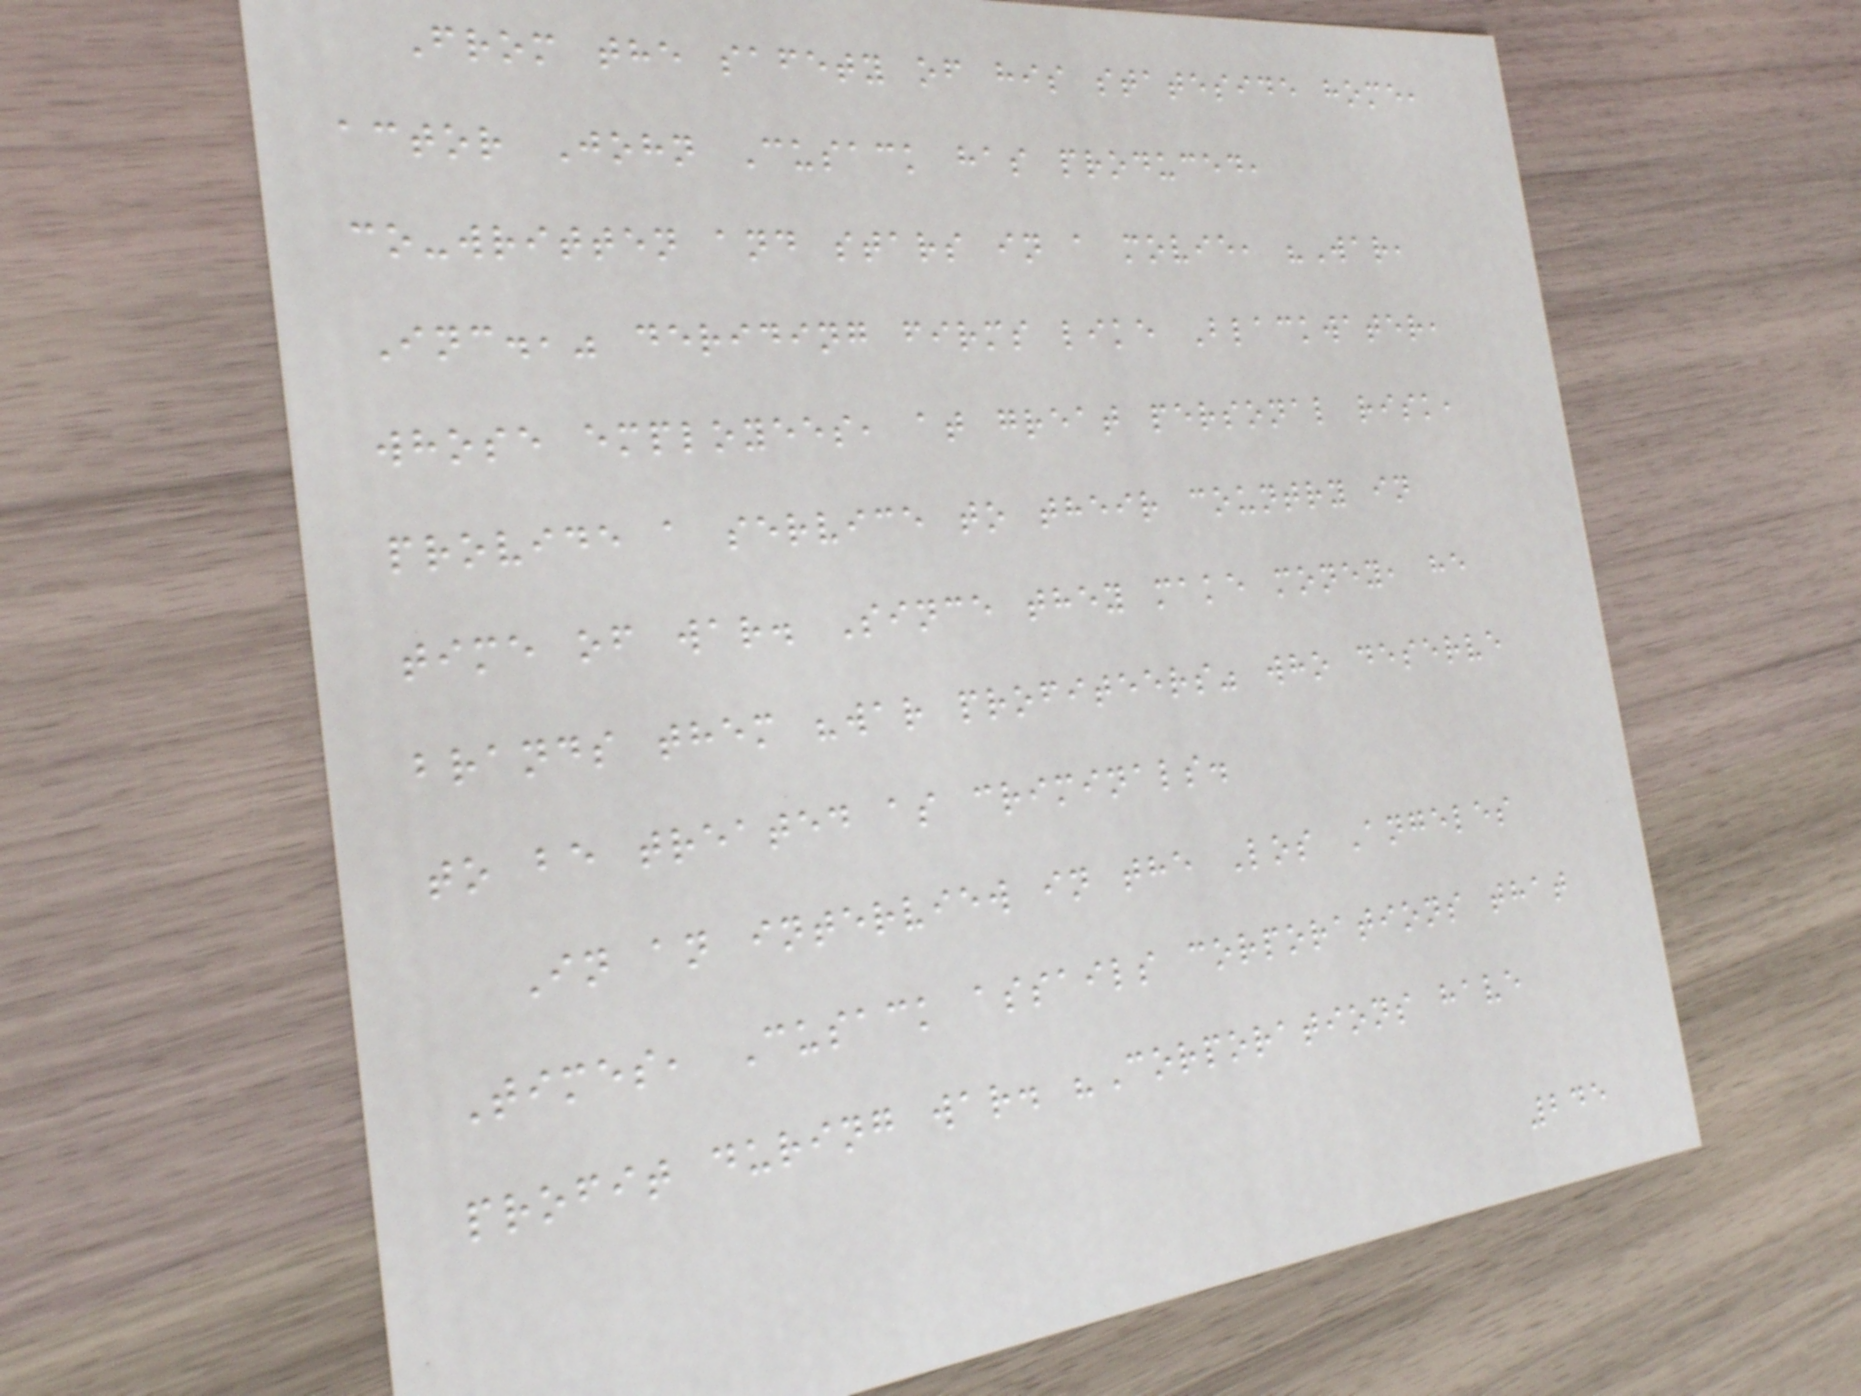From the safety of his stateside home,
actor John Cusack has produced,
co-written and stars in a movie, "War,
Inc.," deriding firms like Blackwater,
whose employees, at great personal risk,
provide a service to their country in
time of war. Since they make money, he
brands them "war profiteers" who deserve
to be treated as criminals.
In an interview in the Los Angeles
Times, Cusack assails corporations that
profit during war. "Corporations have
245
